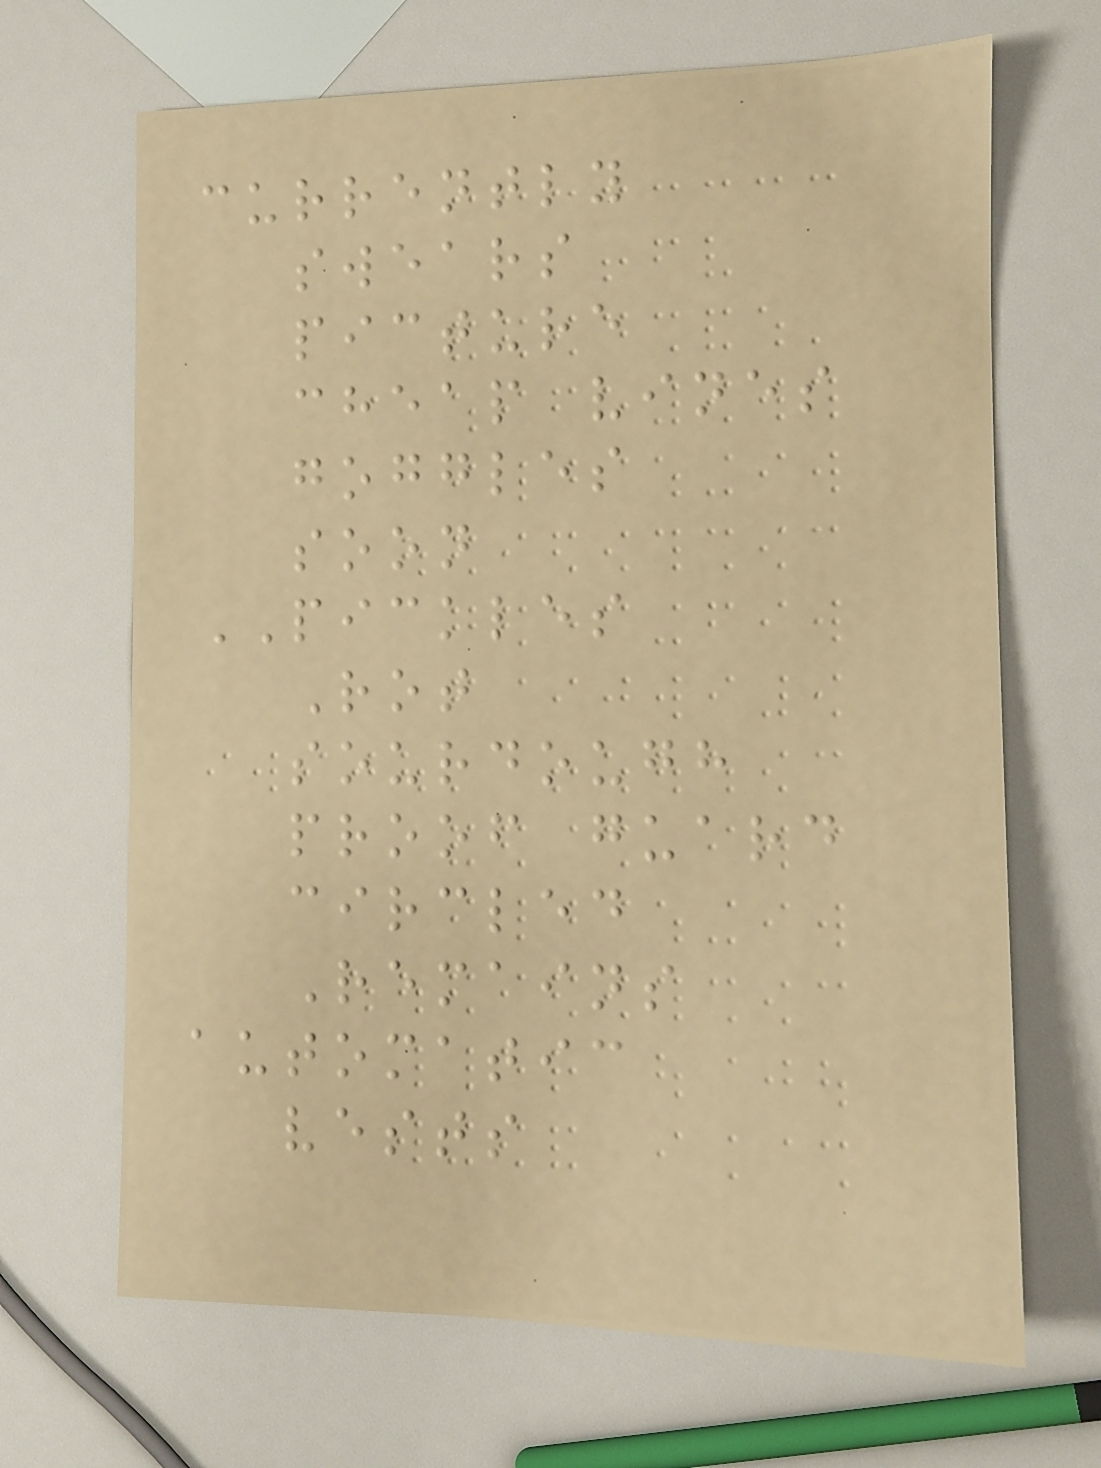currently
swears
picture
cheap vines
goggles
soon
PICKLES
Rot
sourdough
proof guard
circled
Remains
automatic
vests
